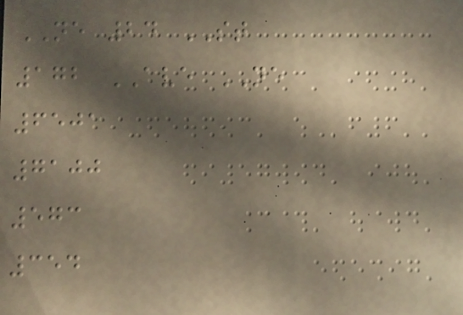NE 24 ST
172 AVE NE
6501
7100
573
354
